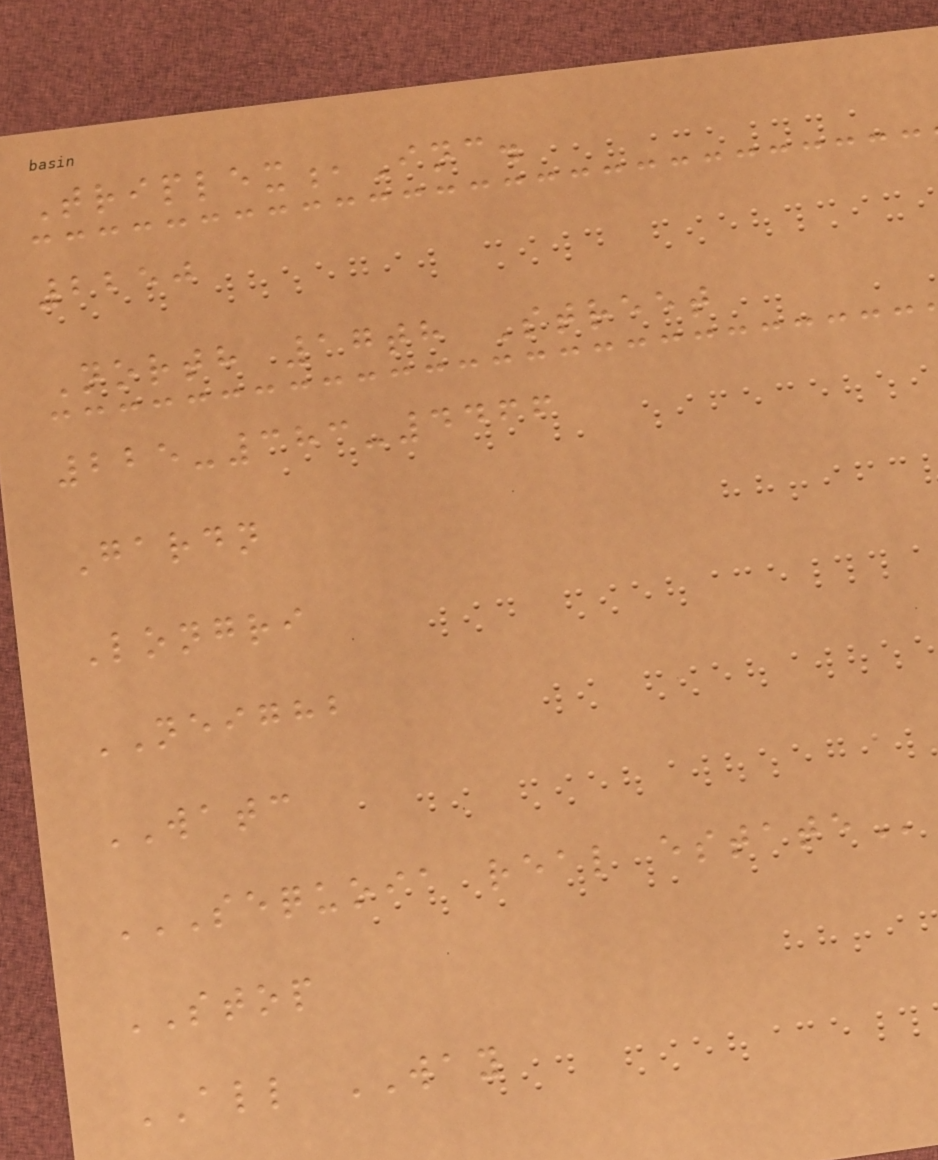Triplex,Inc.
2250
North 17th Street
225-383-4466
Gardn
Longri
NEIGHB
WATC
SEQUOIA REAL ESTATE
STOP
ALL WAY
